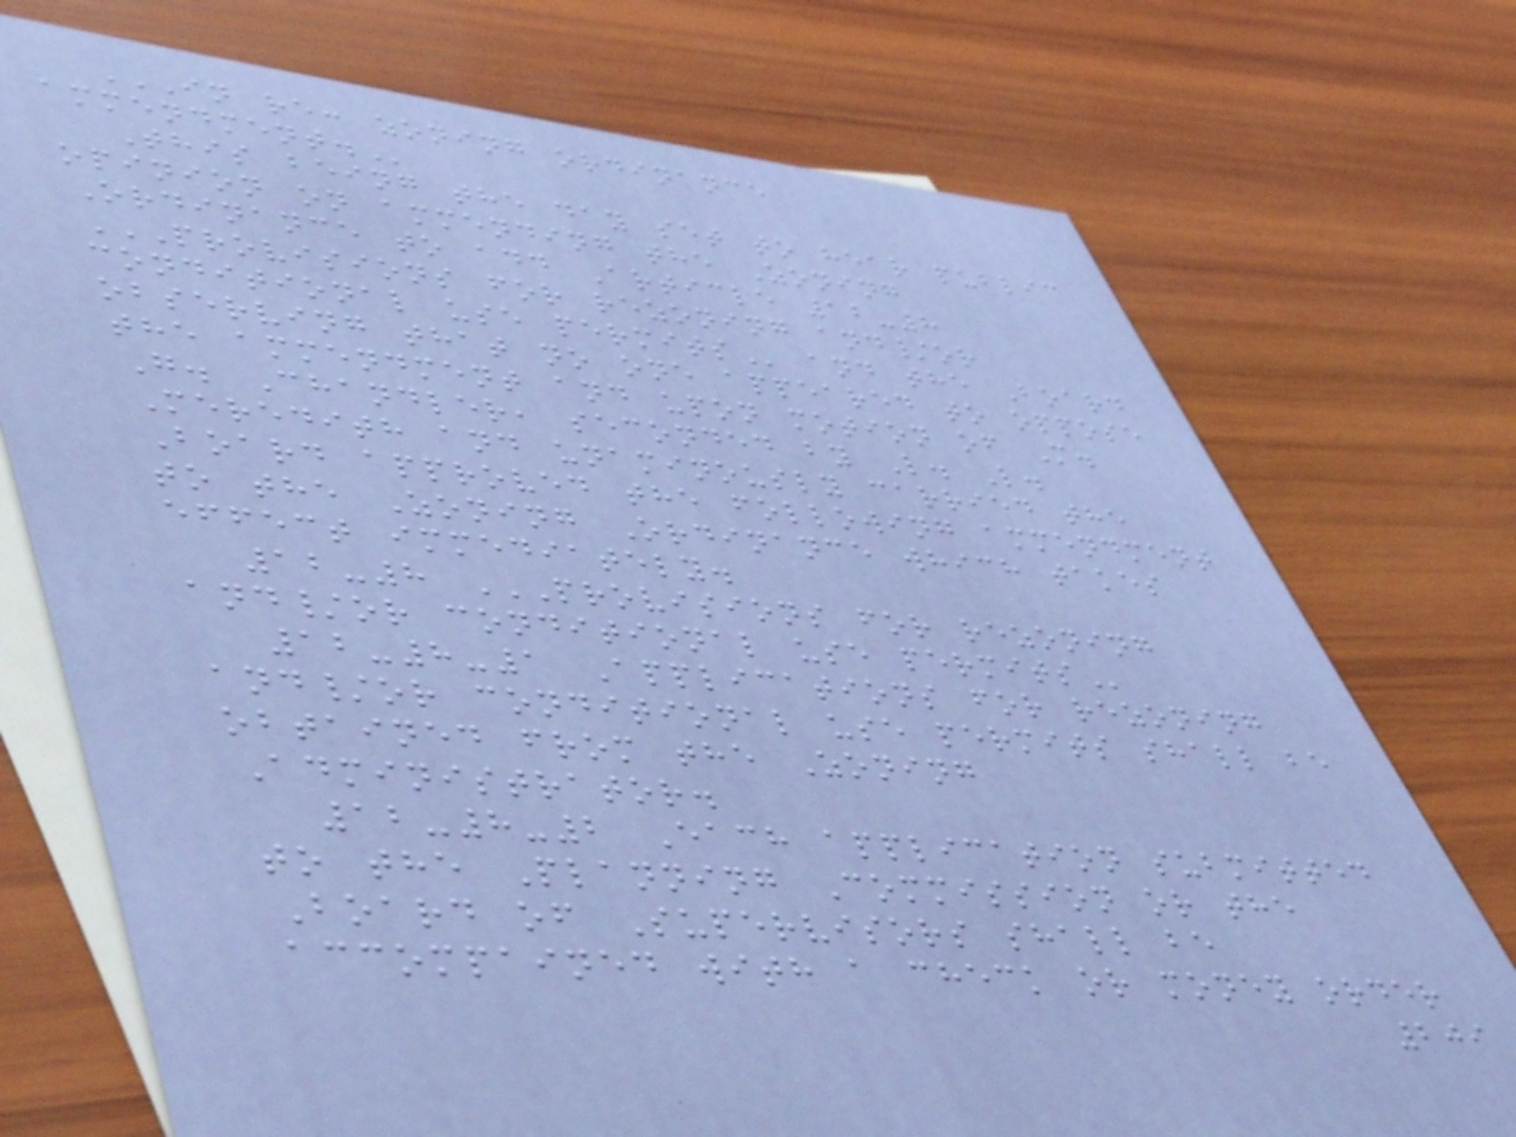IN RE: ZONING ORDINANCE
AMMENDMENT.
This being the day set to hear public
opinion on ammending the Zoning
Ordinance to add Article 12-8
PROVISIONS FOR REZONING AND/OR
CONDITIONAL USE PERMITS and the Board
observing that no one appeared to oppose
the ammendment and upon motion of M.
G. Chandler, seconded by L. L.
Meredith and unaminously carried the
Board approved the following ammendment
to the Zoning Ordinance which takes
effect immediately.
12-8 PROVISIONS FOR REZONING
AND/OR CONDITIONAL USE PERMITS
12-8-1 Applications for rezoning
and/or conditional use permits shall be
obtained from the Zoning
Administrator.
12-8-2 Each application submitted
to the Planning Commission or the
Board of Supervisors shall be
accompained with a check or money order
209
